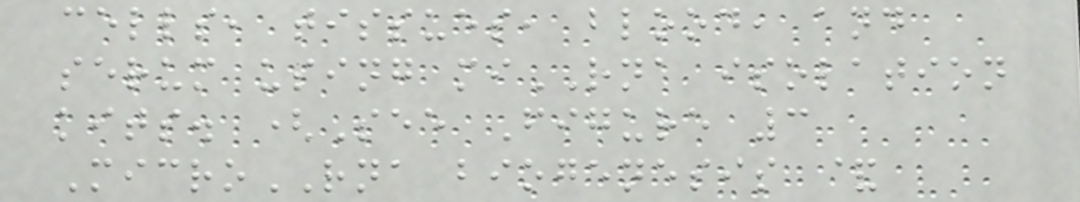cells, tissues, blood, and
serum using miRNA isolation
kits. (See Figure 3
MicroRNA biogenesis &
